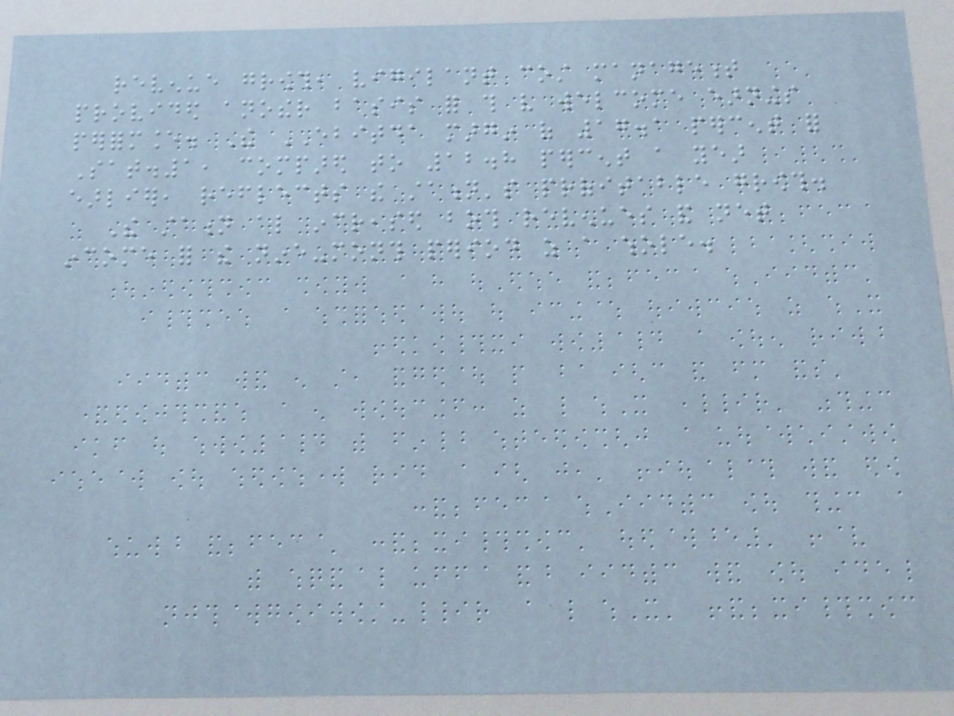revenue growth, vigilant cost management
provided another basis for this very welcome earnings
performance. The EBITDA margin of 17.1 percent for
Sat.1, compared to 12.8 percent a year
earlier, reflects the station's profitable growth.
The station also increased both revenues and net
income for the nine-month period as a whole.
